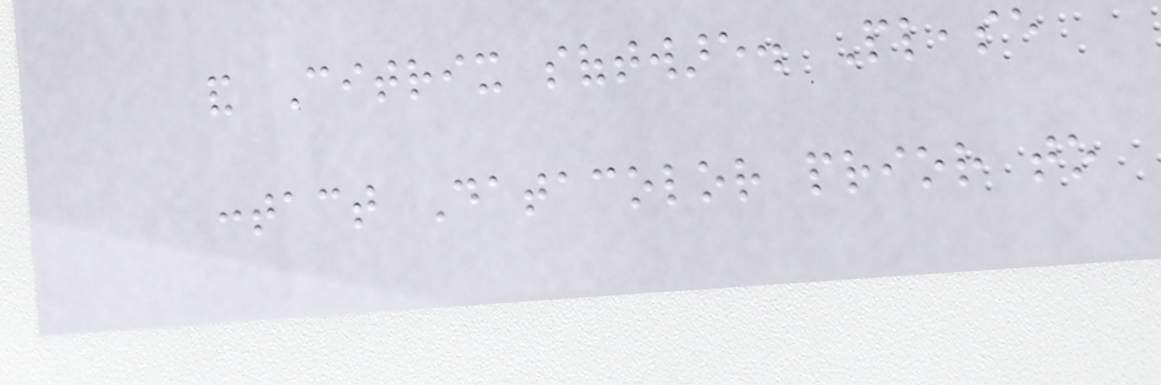and Citrix software. Please
contact Datacolor prior to
